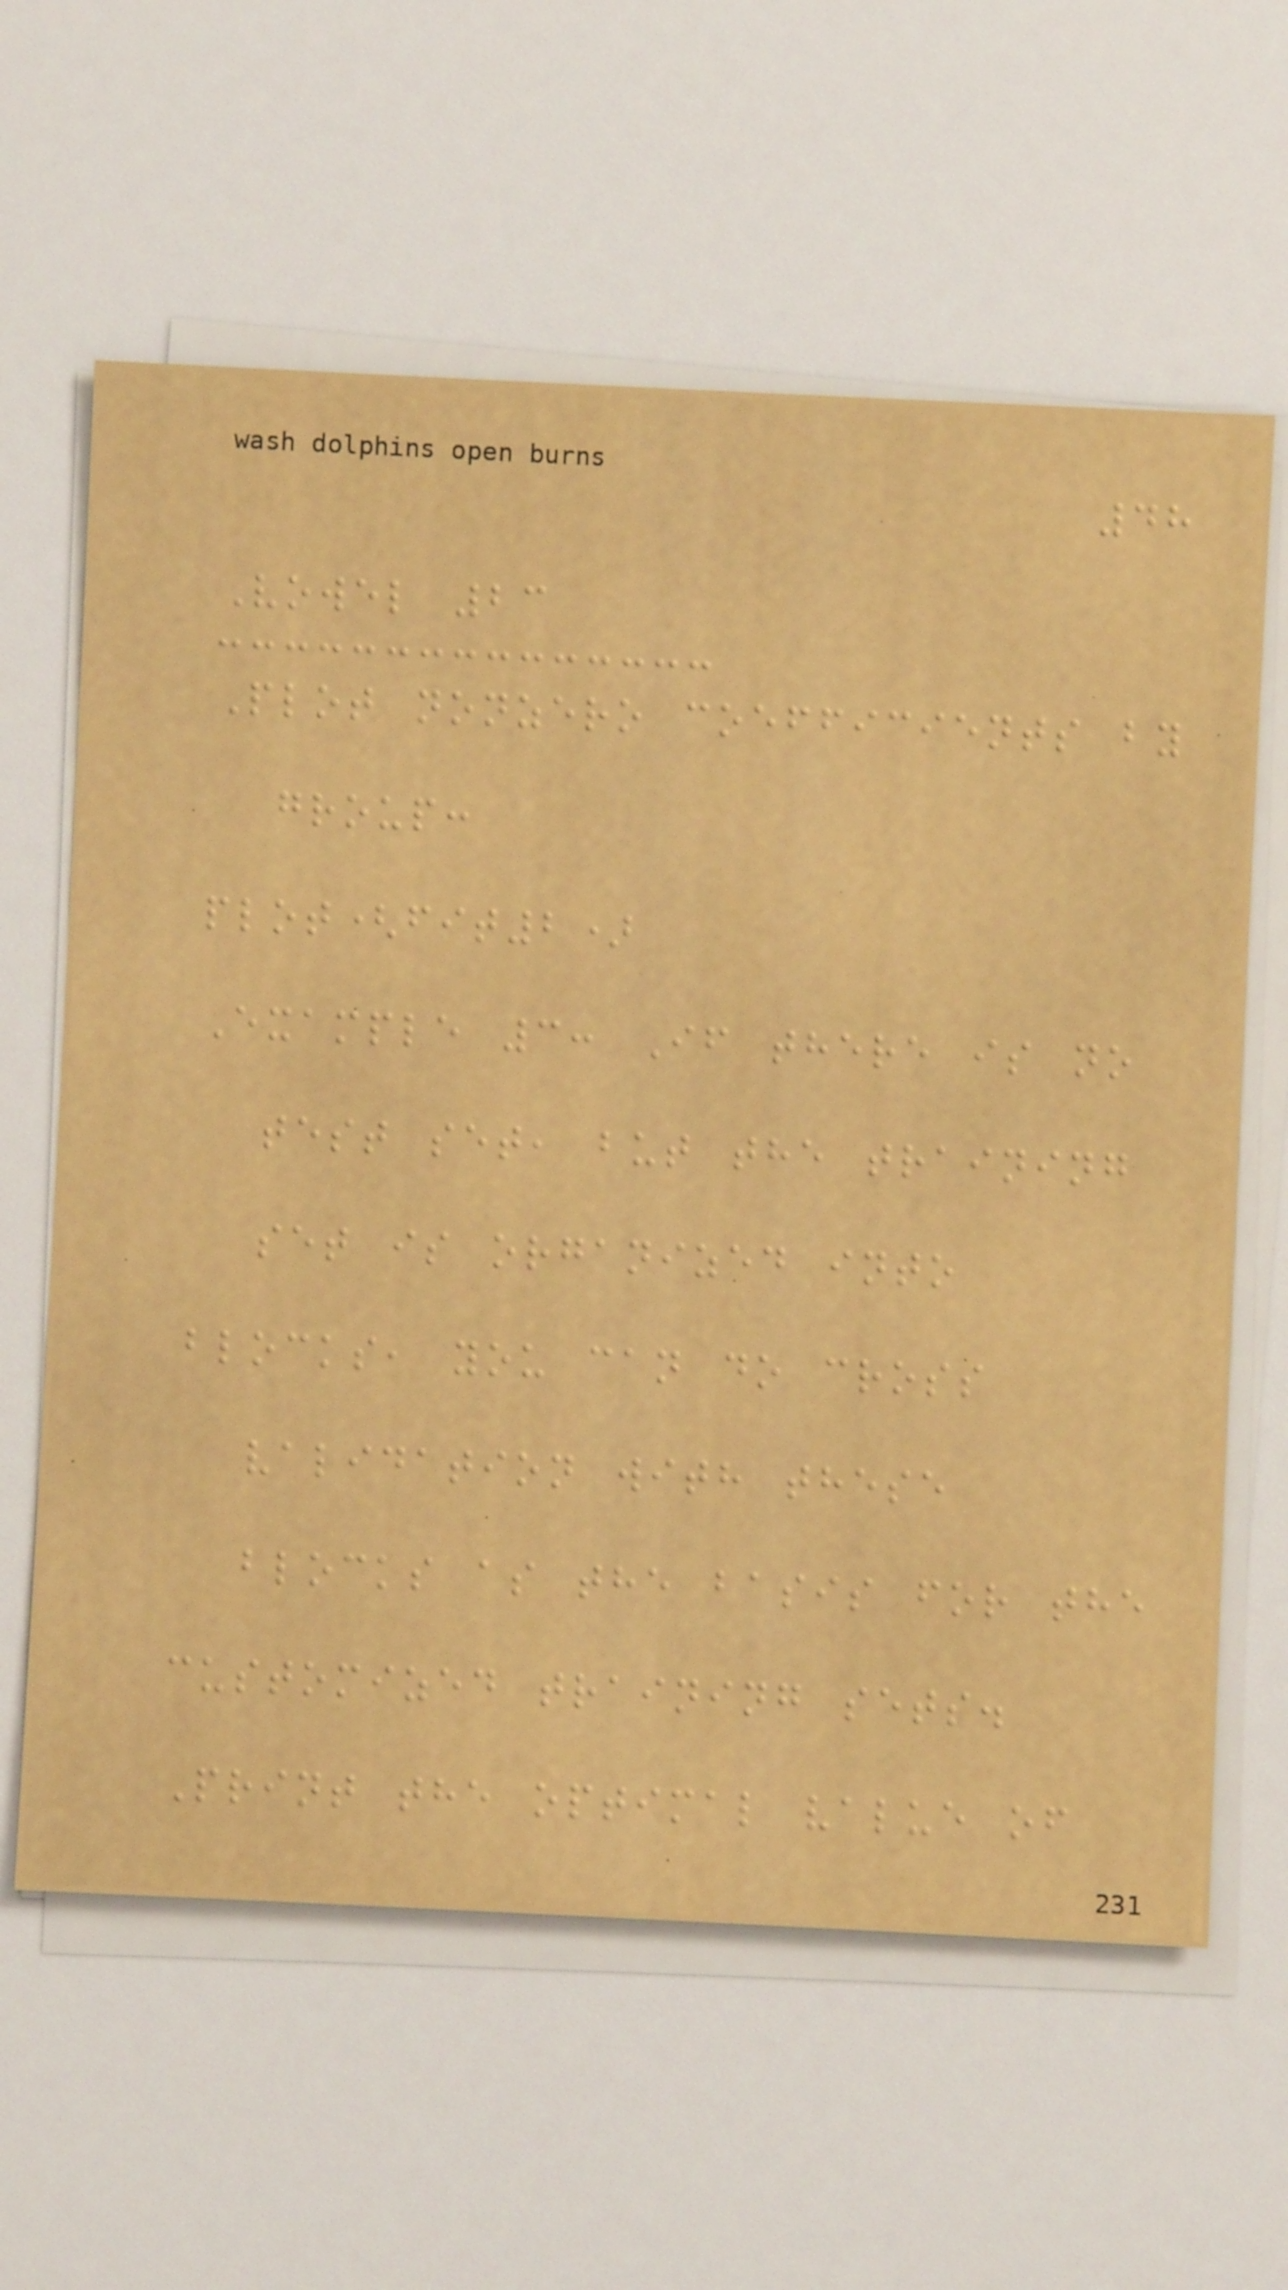48
Vowel 23
Plot nonzero coefficients by
group:
plot(fit2)
Example 3: If there is no
test set, but the training
set is organized into
blocks, you can do cross
validation with these
blocks as the basis for the
customized training sets.
Print the optimal value of
